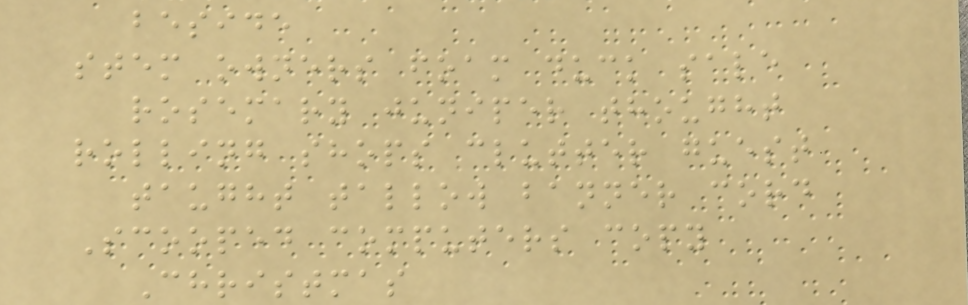beside
stem owners foam duck sale
rosemary juniper thought
rolling shops clutter guest
taught tallow banner cord
Scooped computers copy
Christmas
